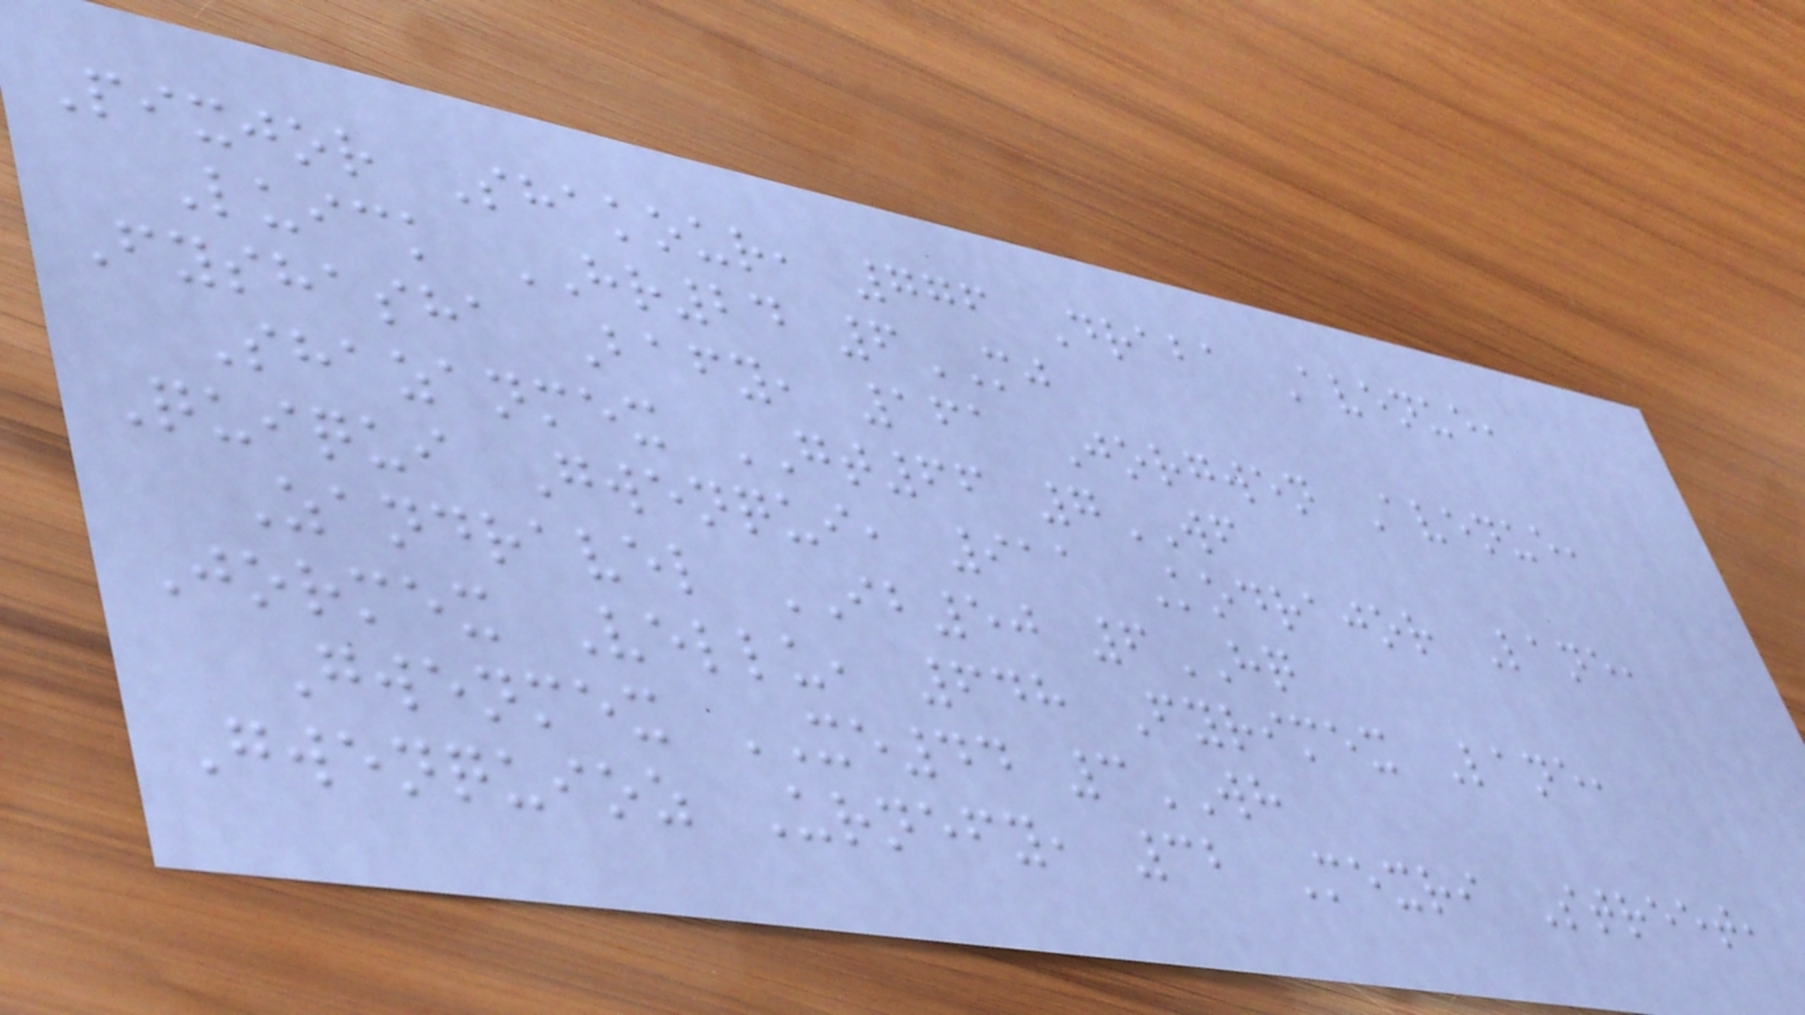Pixjor Shakour, 776 Draba Avenue,
Luick HR24 6MJ
Fyshasha Bafy, 161 Jorgwen Avenue,
Shazanmex GT66 7WF
Quiqui Gwenqui, 911 Kodrajor Lane,
Zandravel IB50 6HQ
Jormex Vellu, 648 Fyrimex Lane,
Gwenmex XE44 3WH
Gwenquioz Urnefy, 32 Mexri Street,
